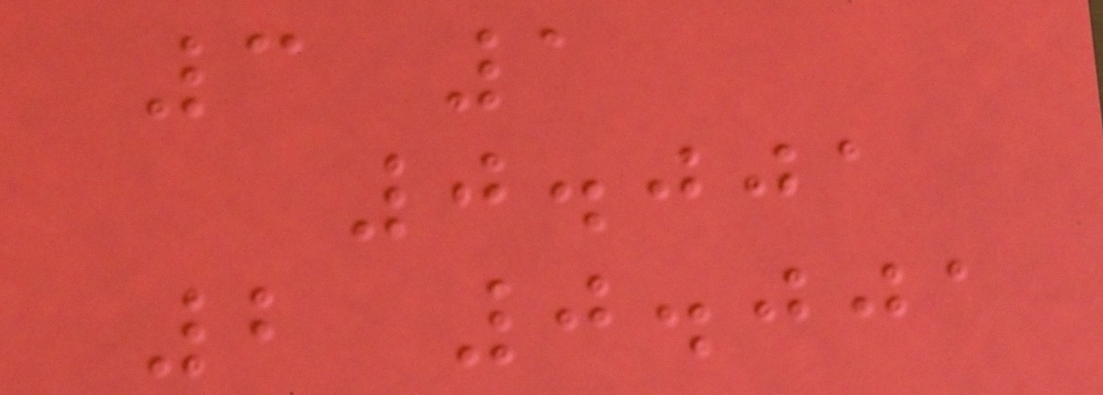3 1
0.001
2 0.001
